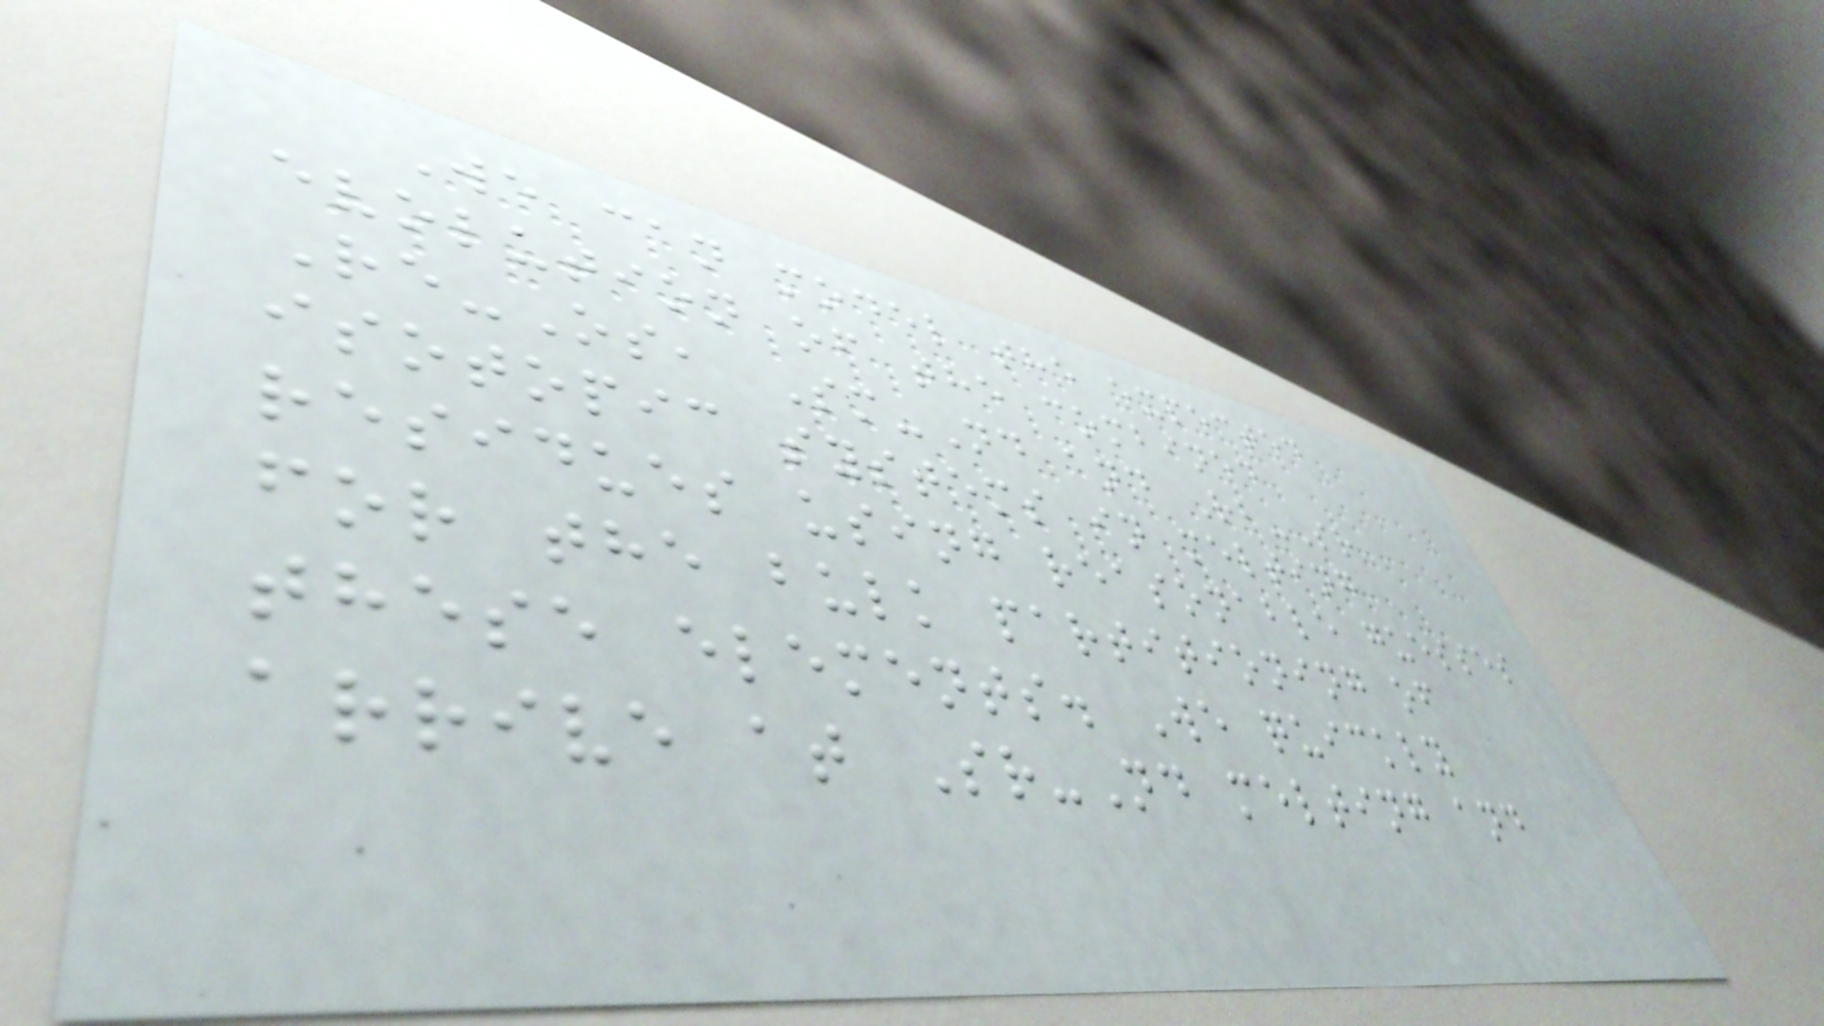We can model the expected
evolution of the combined
Re-Os, Sm-Nd and Rb-Sr
isotopic systems in melting
residues using reasonable guesses
for the bulk partitioning of
these elements. We quickly
arrive at Sr-Nd melting and
